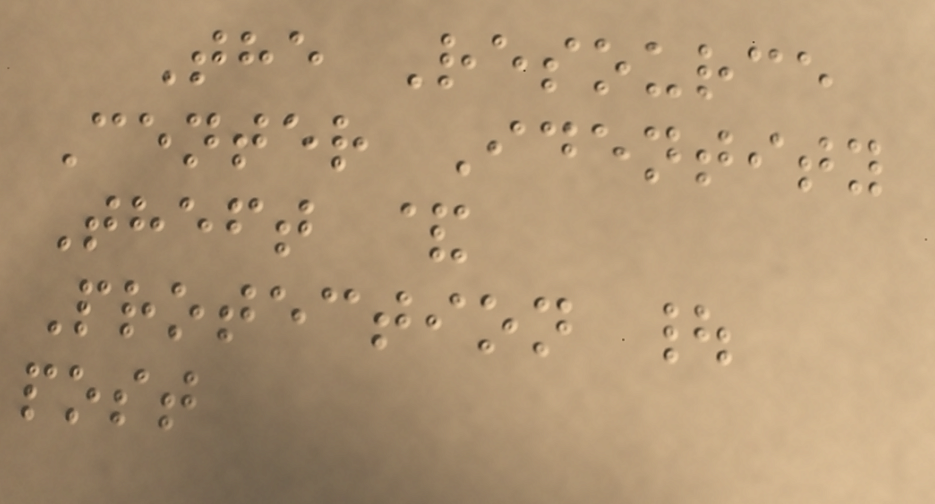The Resource
Center Identity
Theft &
Protection |
post
